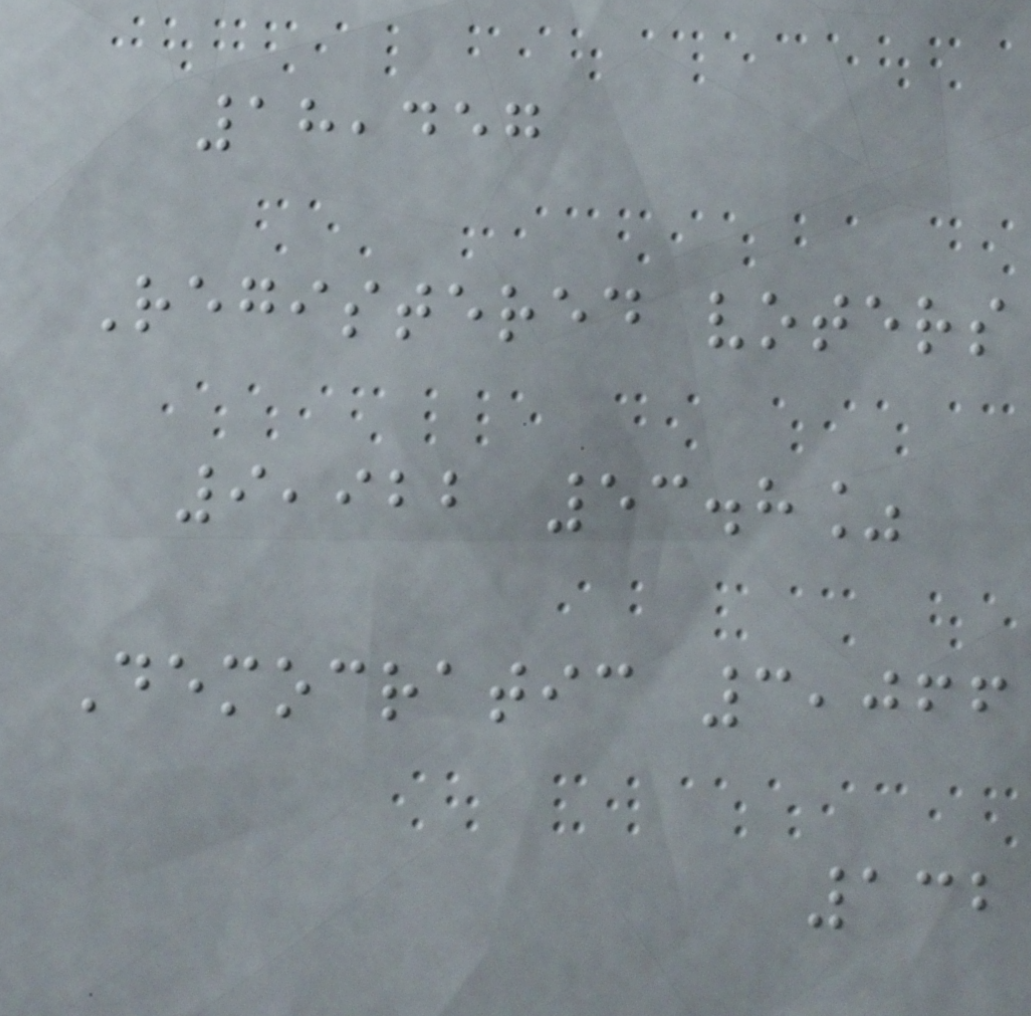18,457
Registered voters
9,922 53.8%
Democratic 3,066
132
